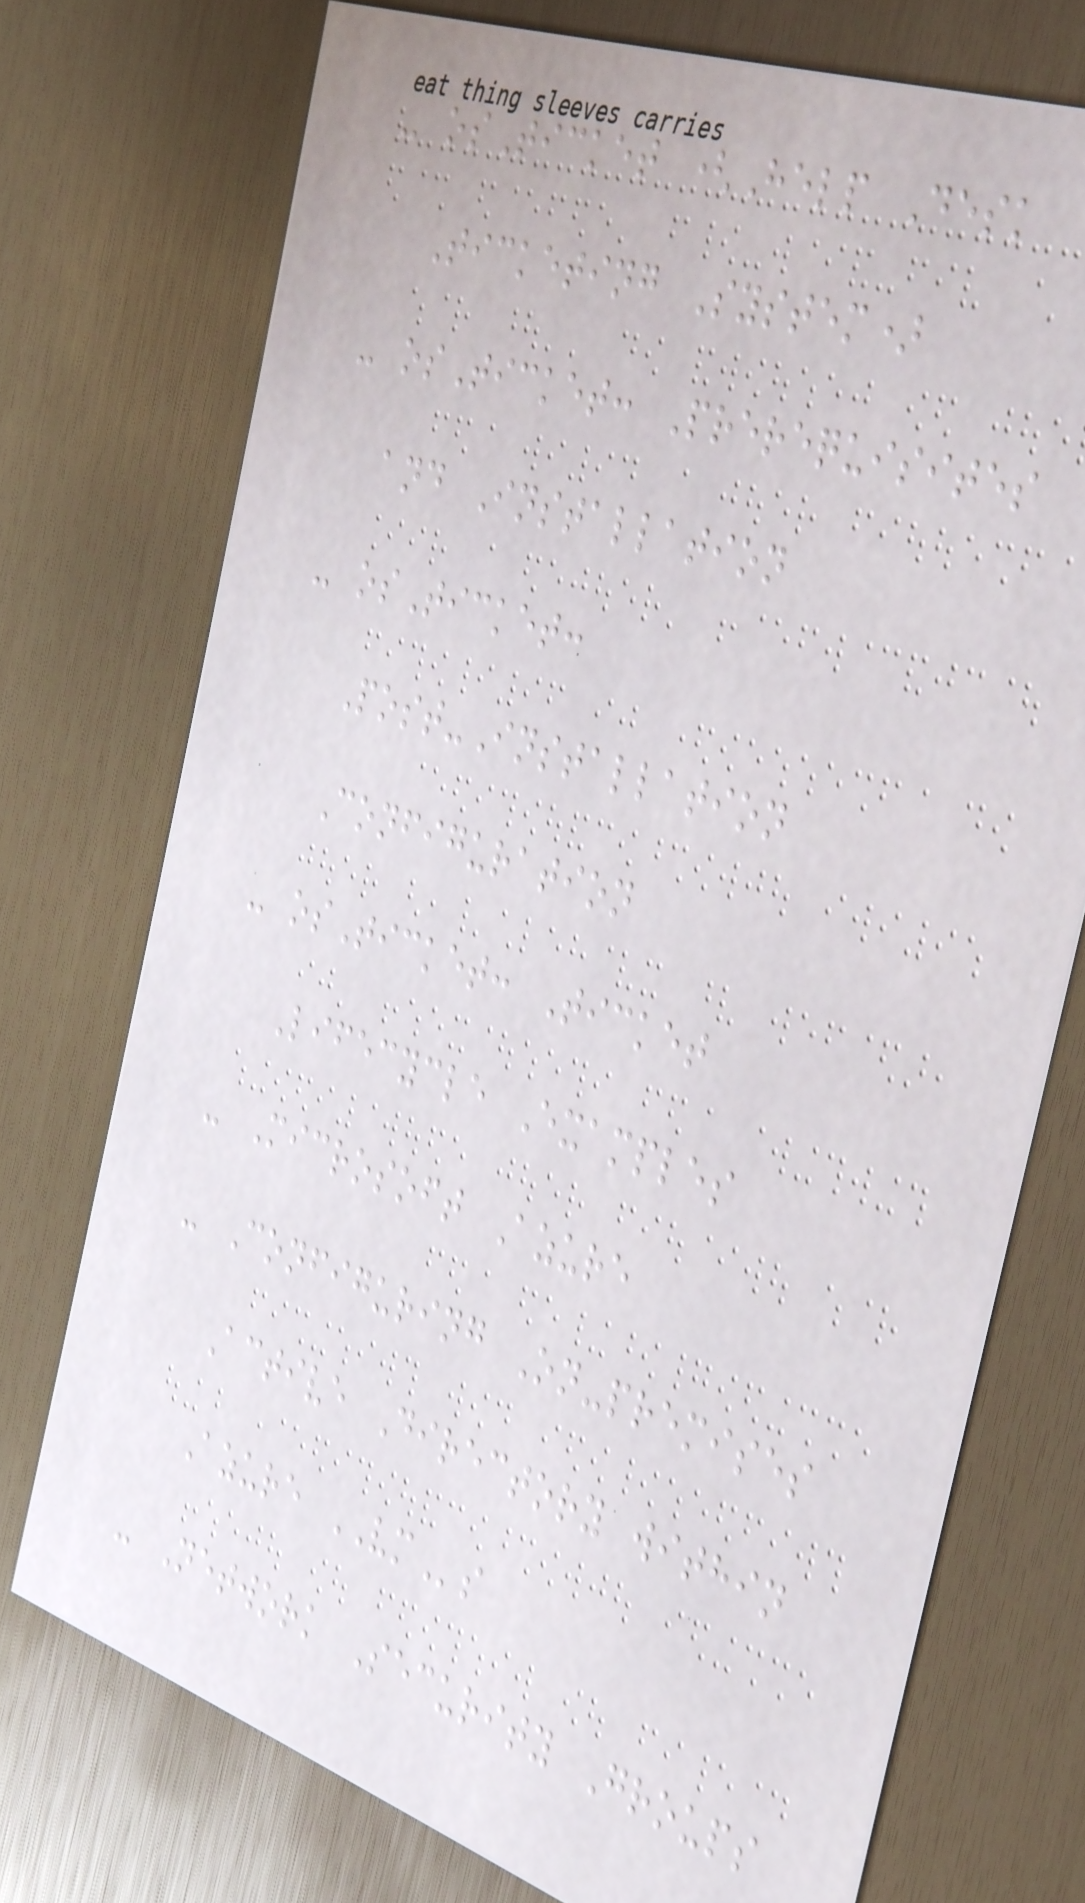- osTicket (Help Desk
Ticketing System)
- osTicket: Prerequisites
and Installation
- osTicket:
Post-Installation
Configuration
- osTicket: Ticket
Lifecycle Examples
- Microsoft Azure
- Configuring On-premises
Active Directory within
Azure VMs
- Network Security Groups
